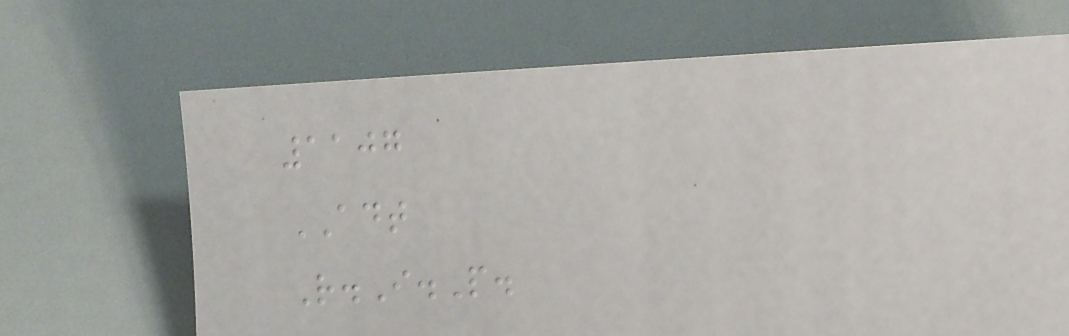1107
ADT
R.I.P.
